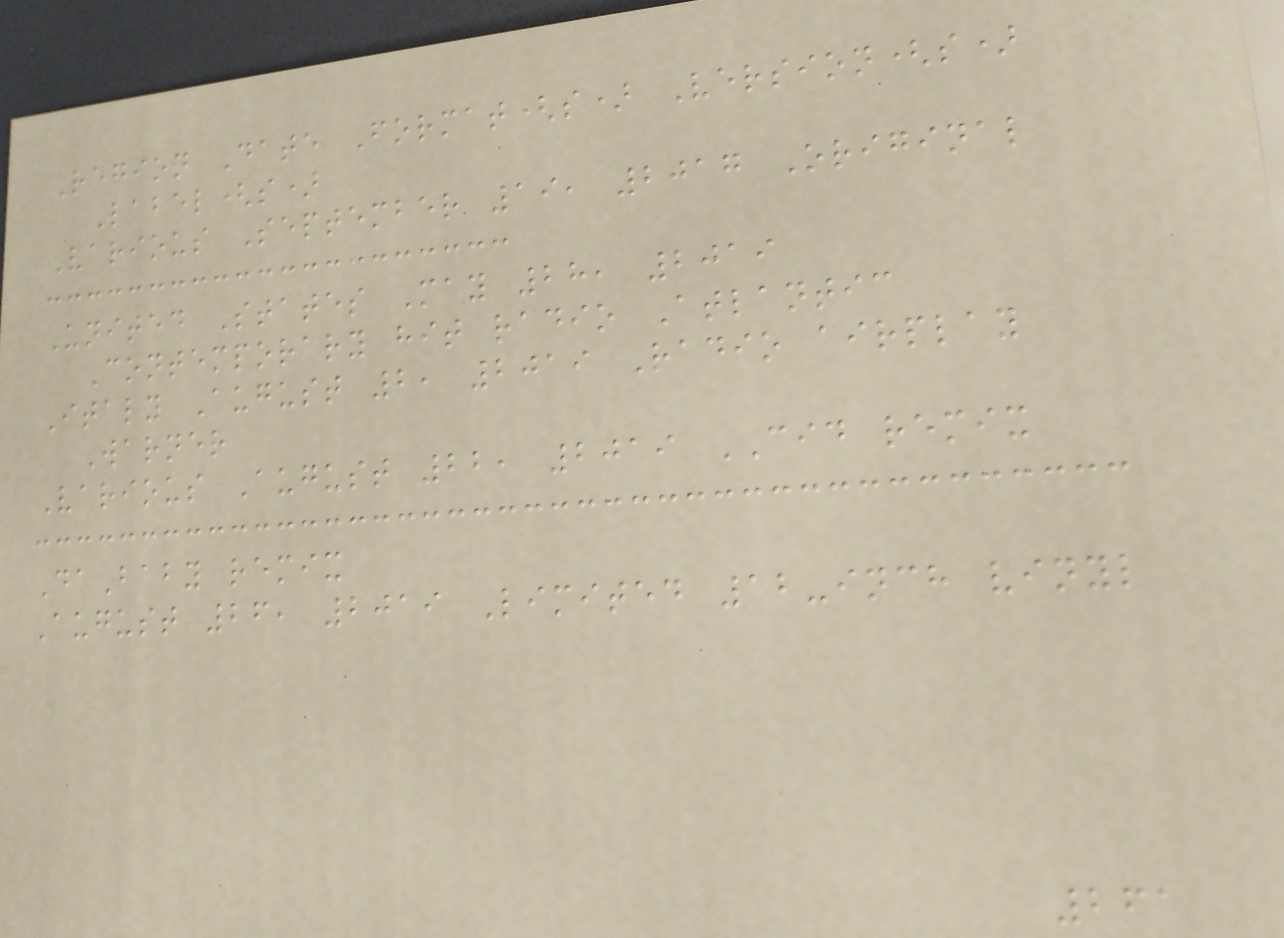Region Date Format(s) Version(s)
Label(s)
Various September 19, 2017 Original
United States May 28, 2019
Contemporary hit radio Atlantic
Italy August 2, 2019 Radio airplay
Warner
Various August 22, 2019 CID remix
DaBaby remix
August 26, 2019 Limited 12-inch vinyl
261
